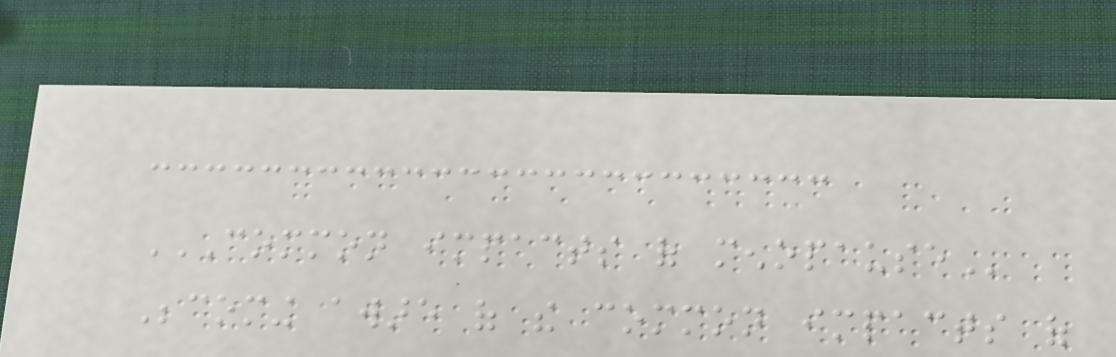COMMON IMPACTS OF MENOPAUSE
Becoming aware of the common impacts of
